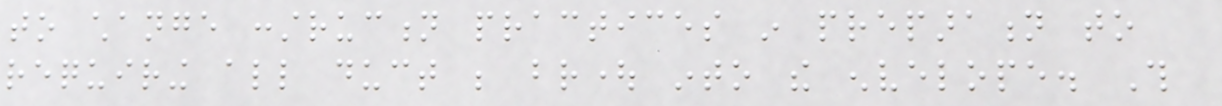to change construction practices in preparation to
requiring all duct be brought into the envelope. This
